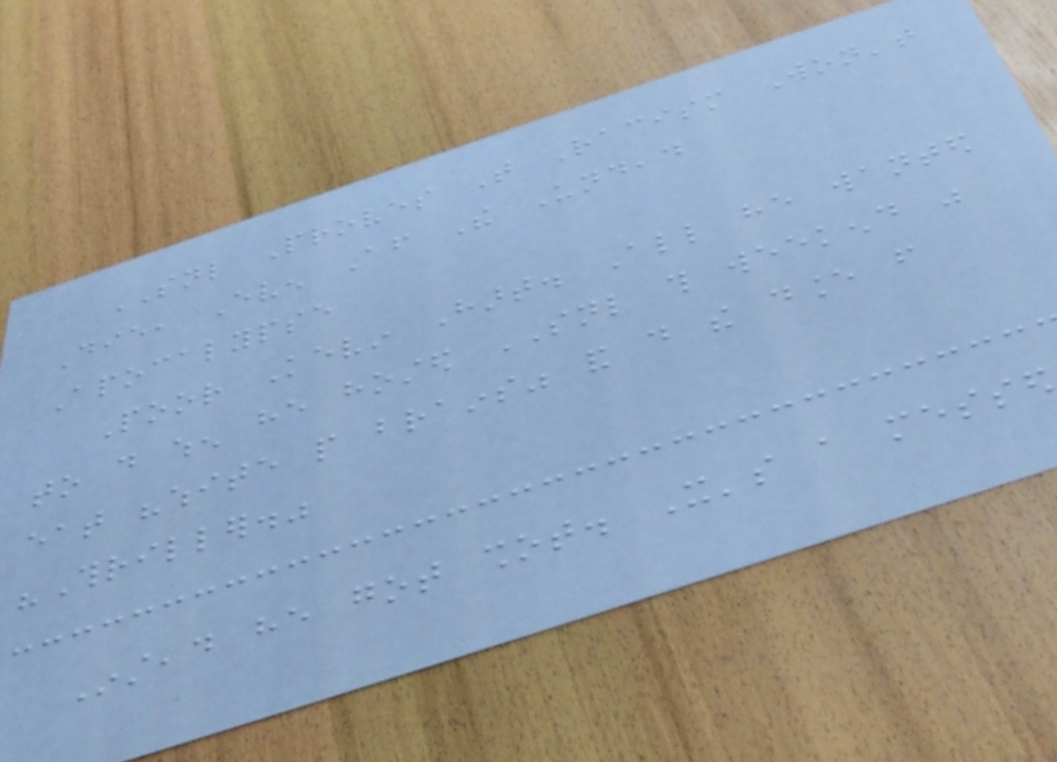SNL Proves That Racism Won't
Die, Even After The Undead
Apocalypse
Poor Kevin Hart. All he wanted
to do when he hosted SNL this weekend was
eat "white people brains" and do the dance from
"Thriller."
Instead he got shot. It's a messed
